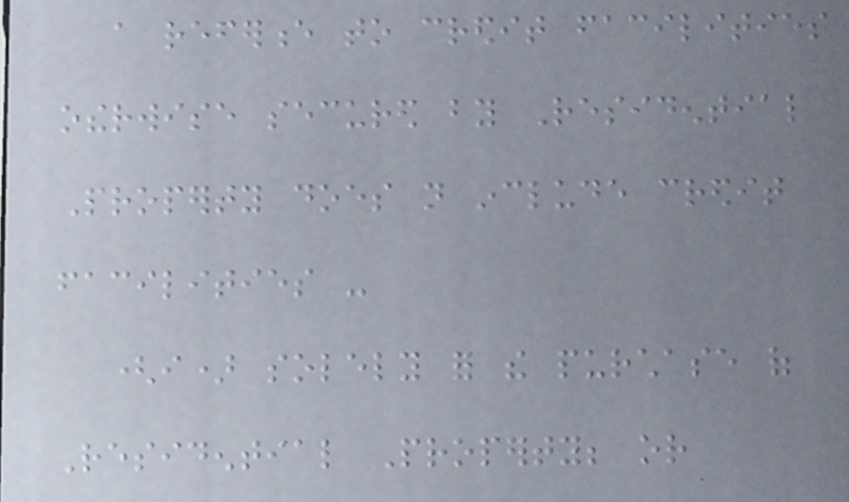a reference to credit facilities
otherwise secured by Residential
Property does not include credit
facilities -
(i) solely for the purchase of
Residential Property; or
